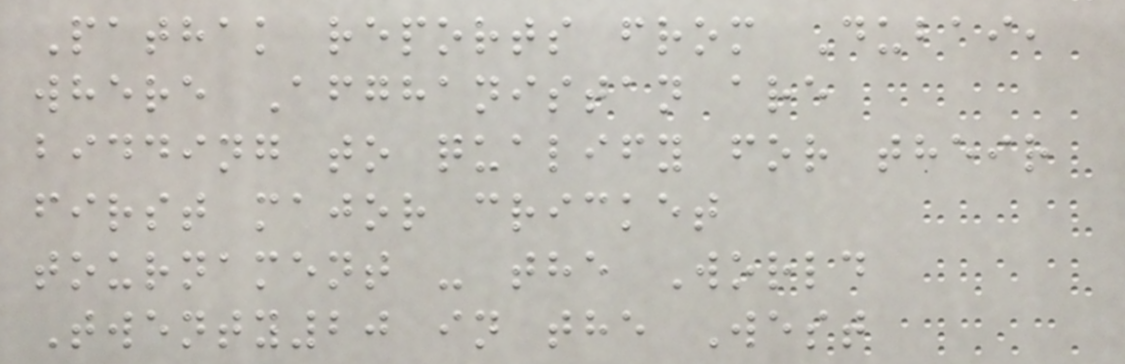Pathak reports from Dubai,
where Afghanistan are
bidding to qualify for their
first major cricket
tournament - the World
Twenty20 in the West
